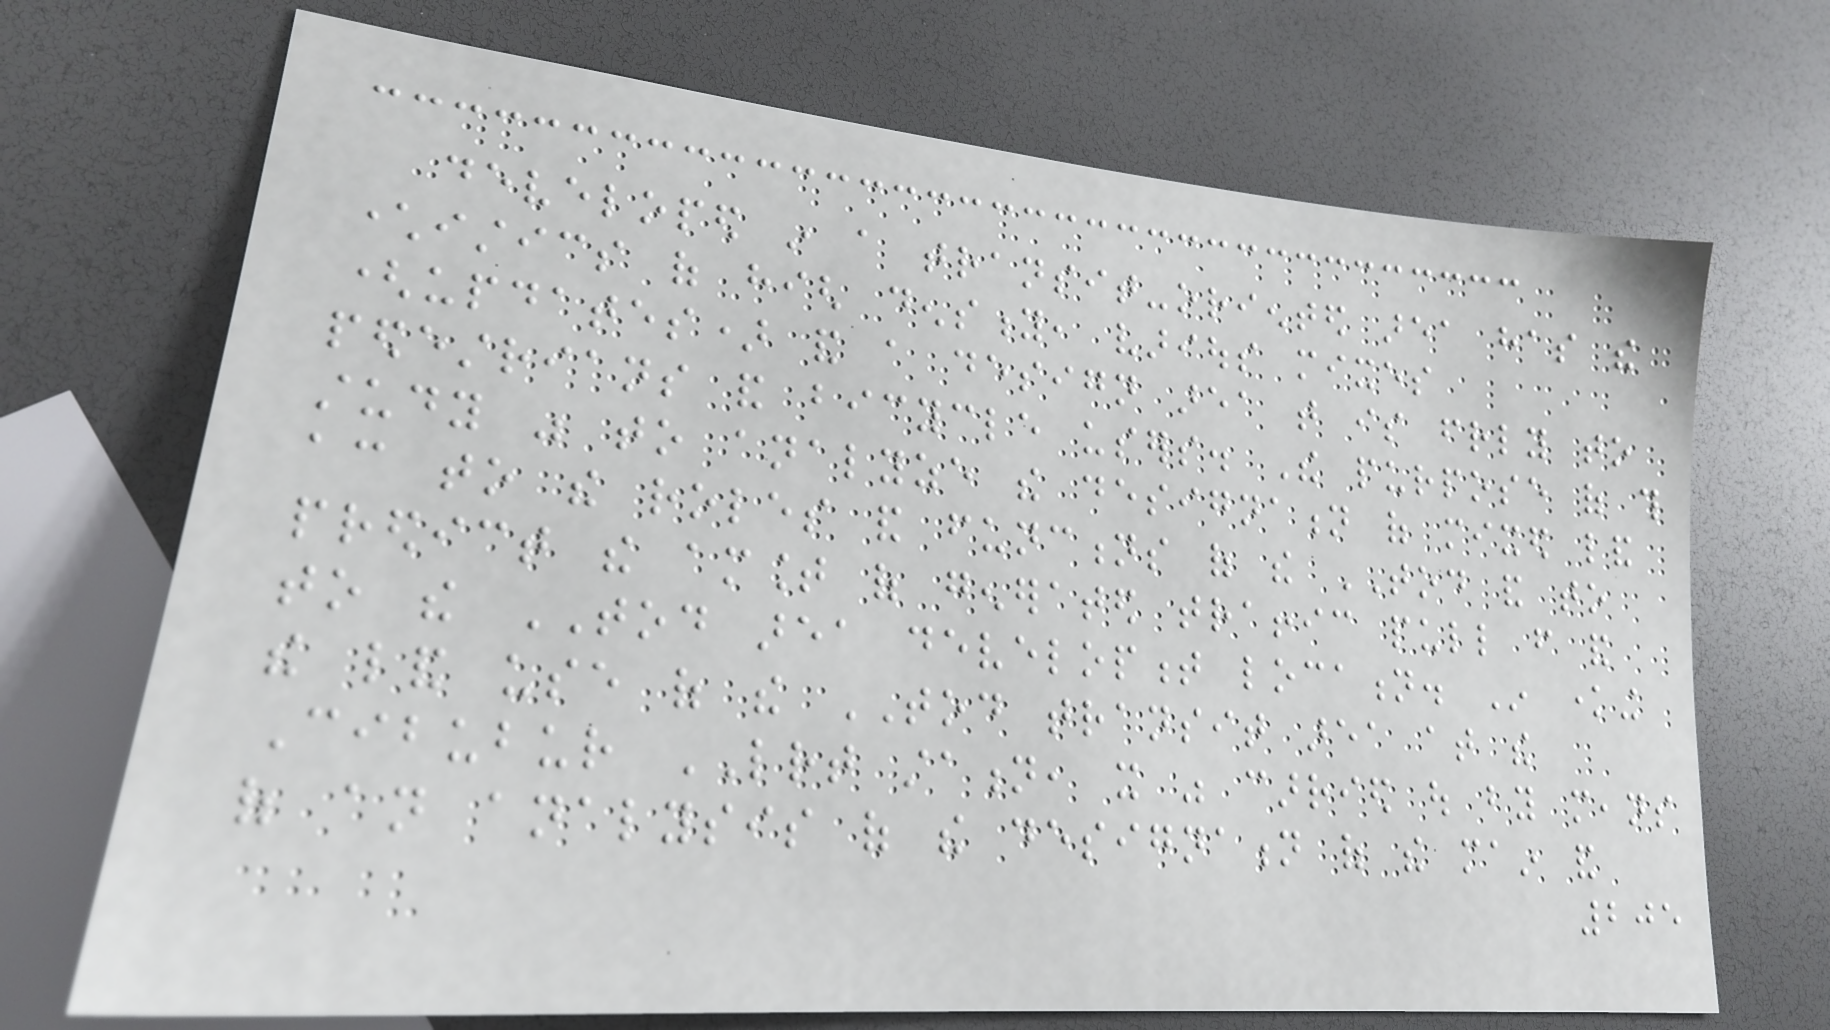developed in a transit-oriented area has the
characteristics of high density, various mixes
(updates) and a design area that is friendly to
pedestrians and bicycle users. The purpose of this
study was to analyze the designation of mixed land
according to the roles and functions of the TOD and to
predict the amount of generated traffic pull from and
to the TOD area development location. In knowing
the land use of the TOD transit area at the
Cibubur LRT station, it was carried out by means
of an analysis of the designation of the main and
205
